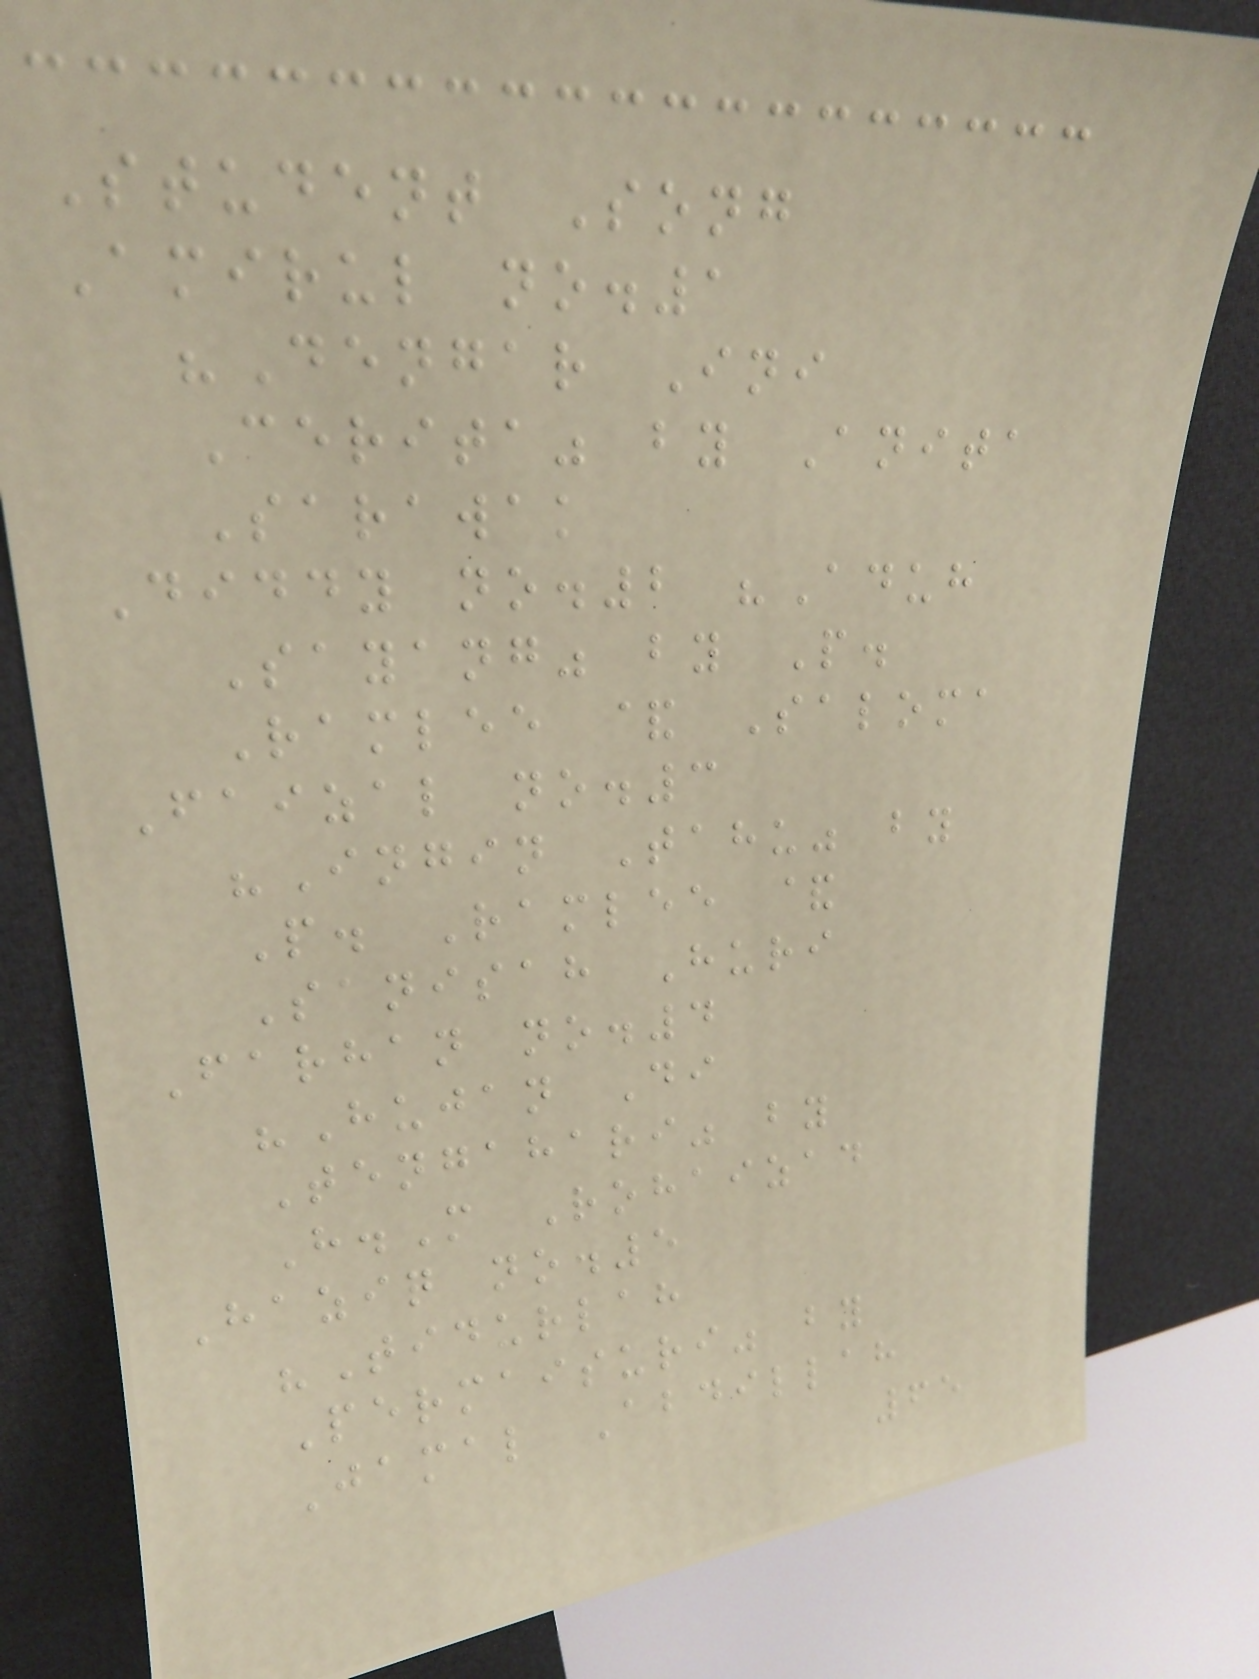Student Song
Amirul no.1
"Dengar Ini
Cerita" by Anita
Sarawak
Diddy no.2 "Aduh
Sayang" by P.
Ramlee & Saloma
Faizal no.3
"Ingin Tahu" by
P. Ramlee &
Sanisah Huri
Farhan no.4
"Hujan Di
Tengahari" by
H.M Rohaizad
Haziq no.5
"Tidurlah
Permaisuri" by
Jamal Abdillah
65
